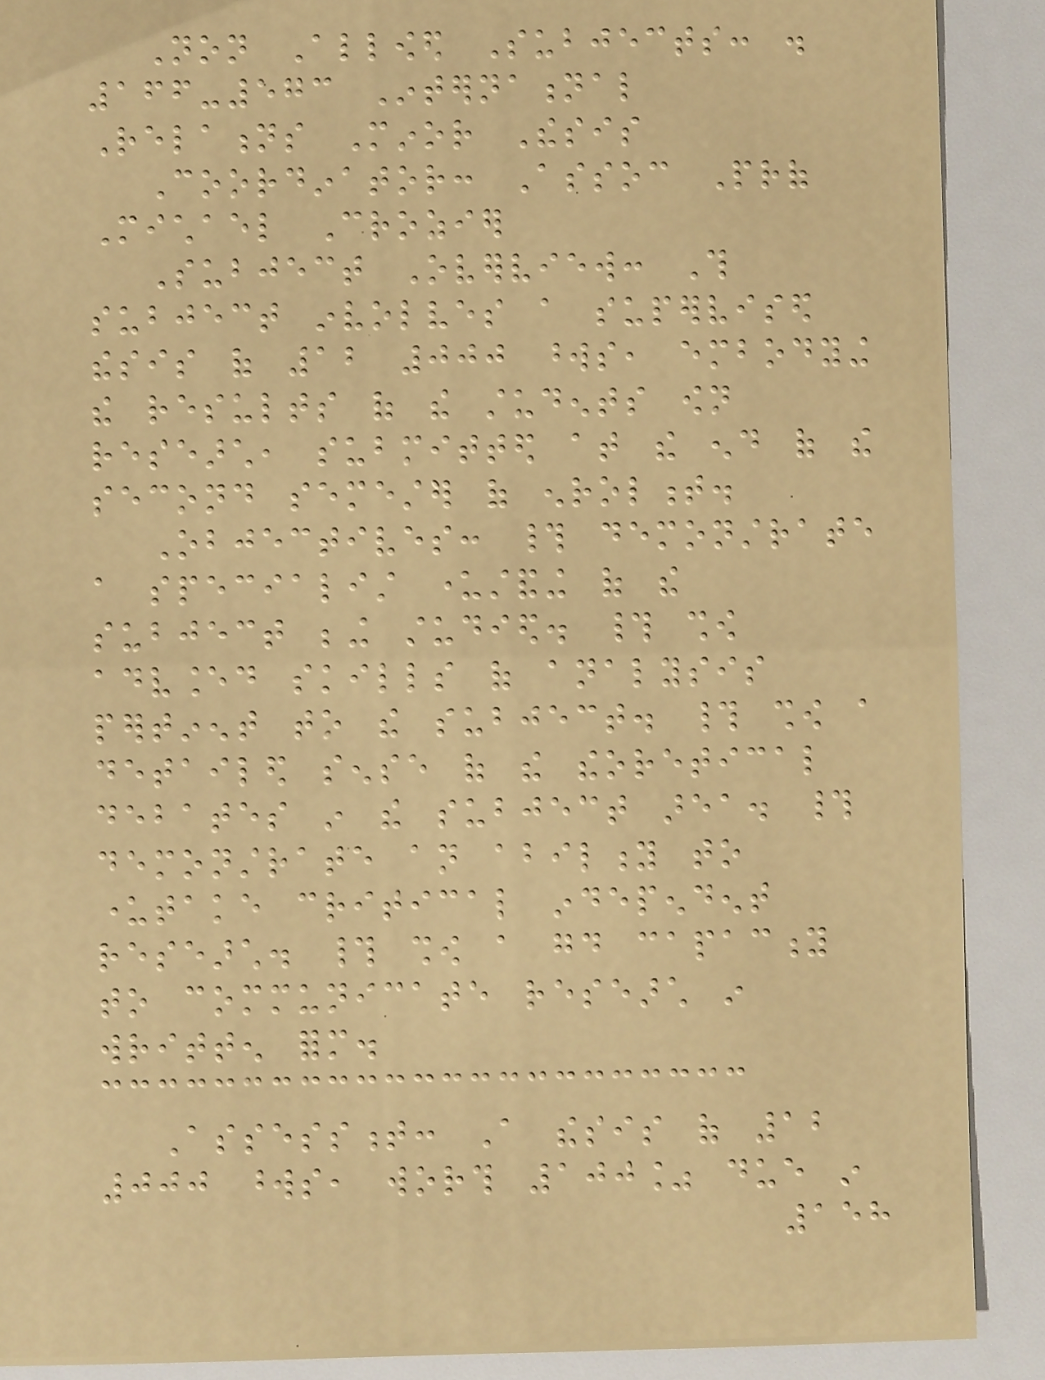Non Allowed Subjects: .
166-573 International
Relations Minor Thesis
Coordinator: Assoc Prof
Michael Crozier
Subject Overview: This
subject involves a supervised
thesis of 12 000 words, embodying
the results of the students own
research, submitted at the end of the
second semester of enrolment.
Objectives: # demonstrate
a specialist understanding of the
subject being studied. # show
advanced skills of analysis
pertinent to the subject. # show a
detailed sense of the theoretical
debates in the subject area. #
demonstrate an ability to
undertake critical independent
research. # show a good capacity
to communicate research in
written form.
Assessment: A thesis of 12
000 words, worth 100% due in
158
